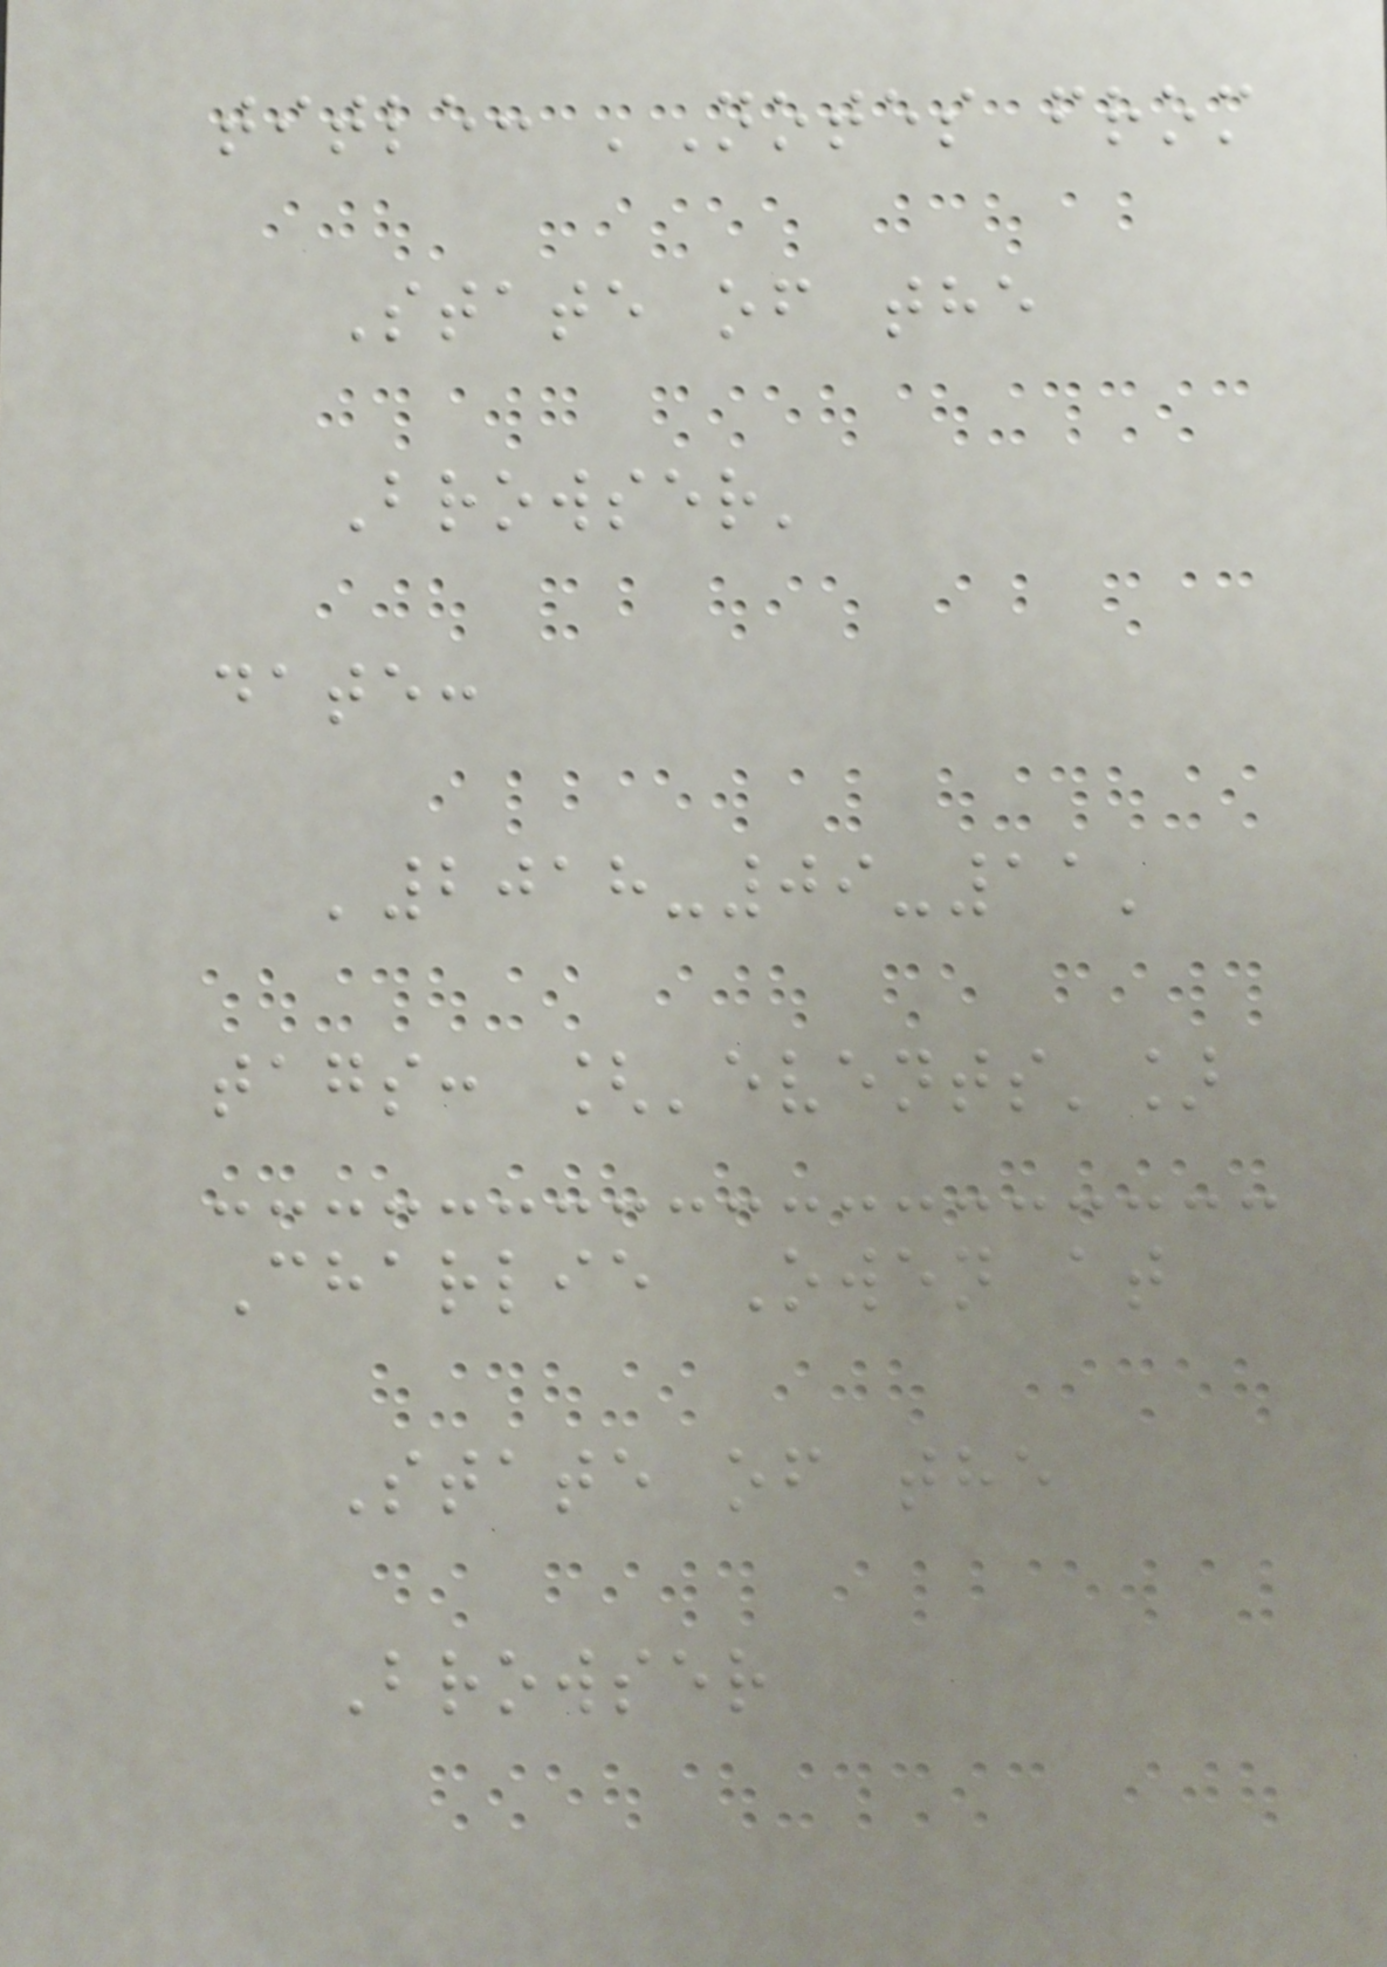title: 'Notes from
State of the
Browser'
date:
'2018-09-11'
tags: ['events']
Charlie Owen at
State of the
Browser
